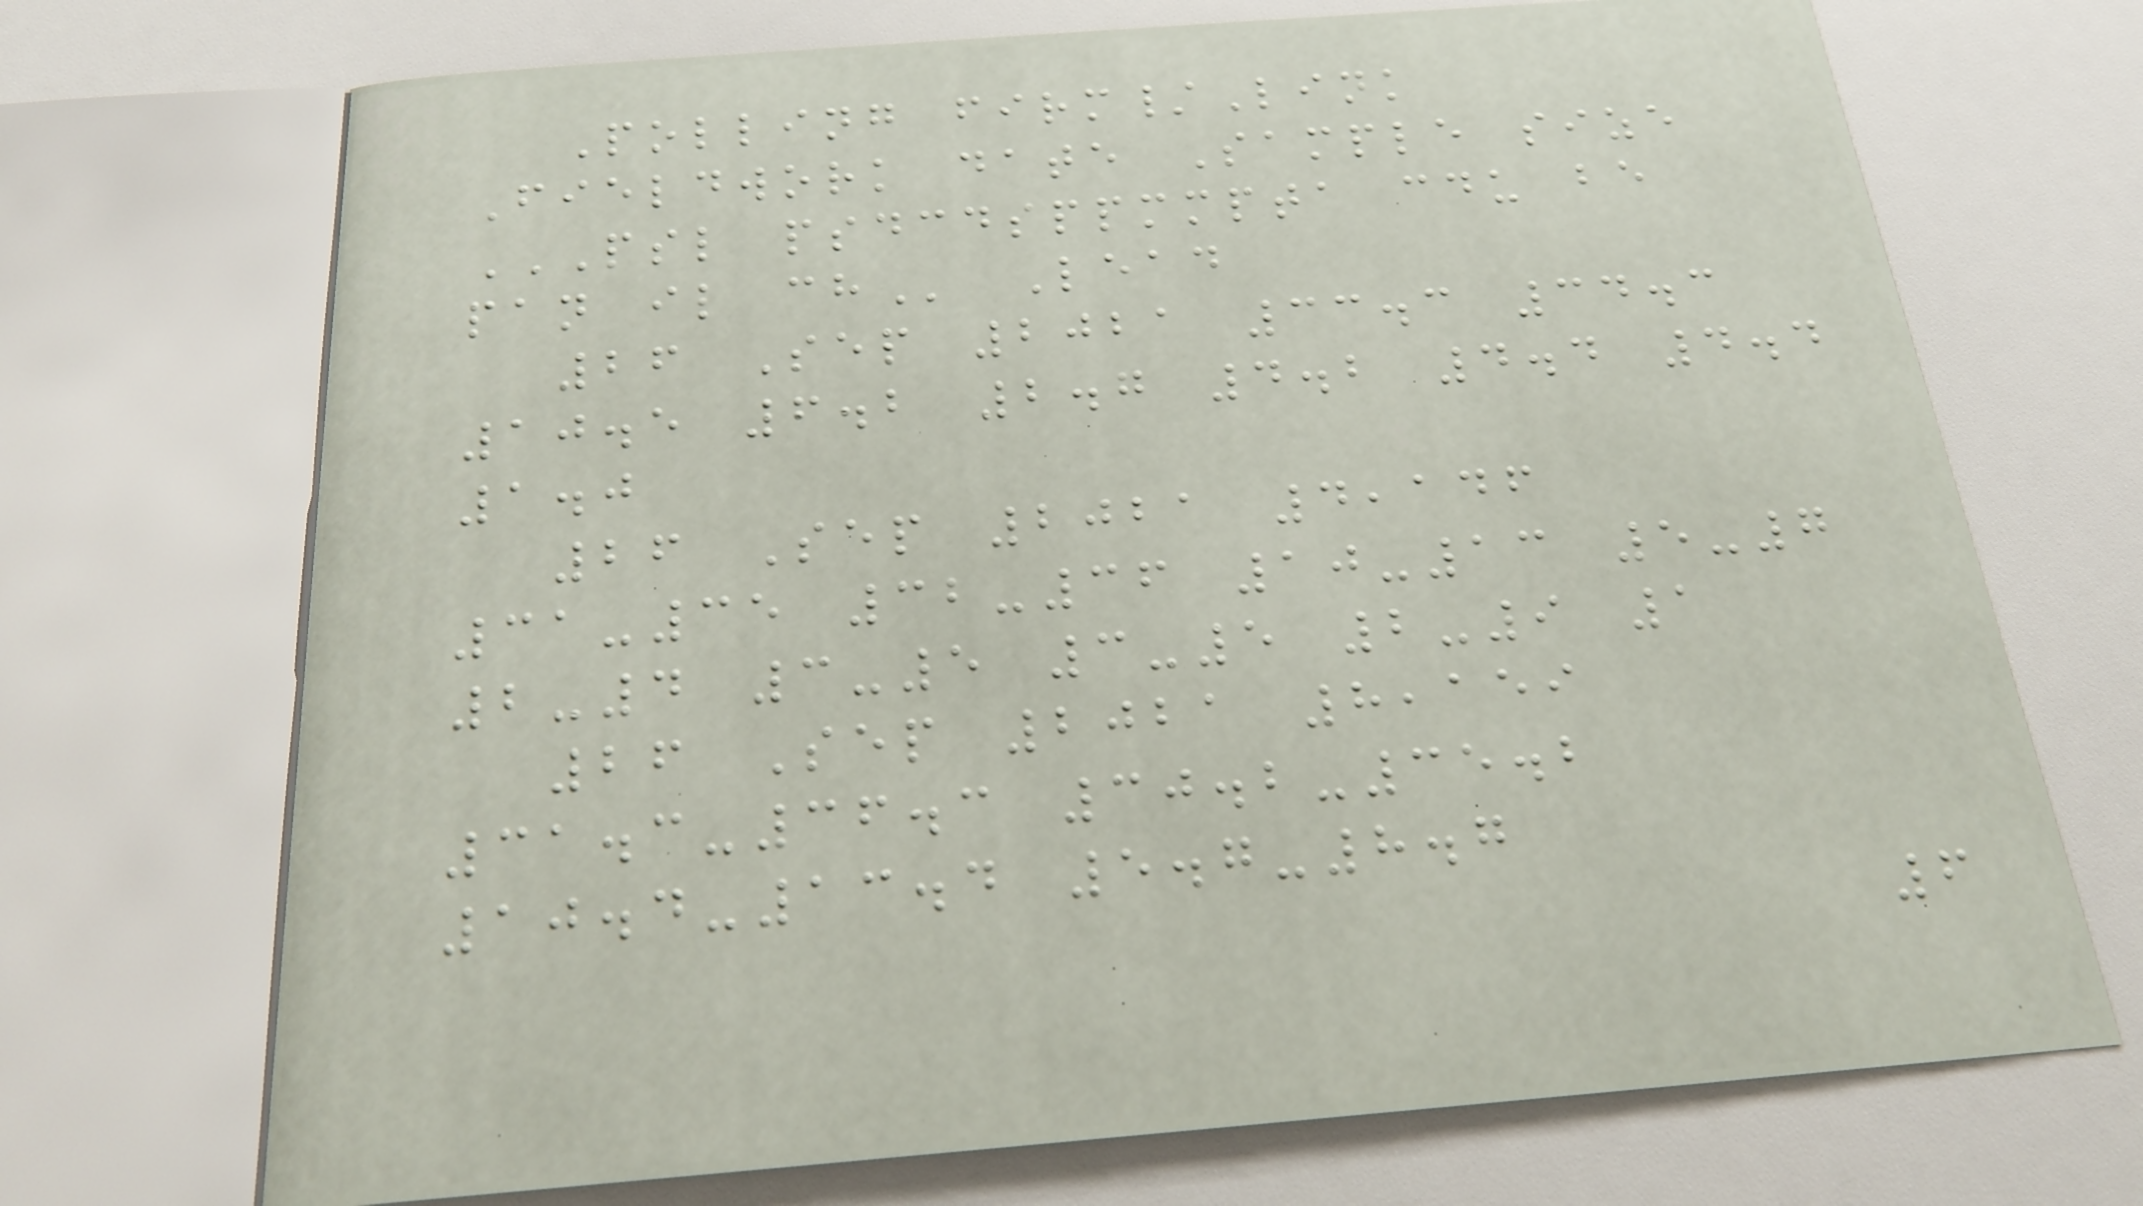Polling firm/Link
Fieldwork date Sample size
PSL PSDCDSPPMMPTA CDU BE
PAN IL CH Lead
26 Sep 2021 33.3 34.3
10.5 6.2 2.7 4.2 4.4 4.4
1.0
26 Sep 2021 4,146
31-35 32-36 10-13 5-7
2-4 3-5 3-5 2-9 1
26 Sep 2021 8,159
31.3-36.3 30.2-35.2
10.4-13.4 5.7-8.7
6
